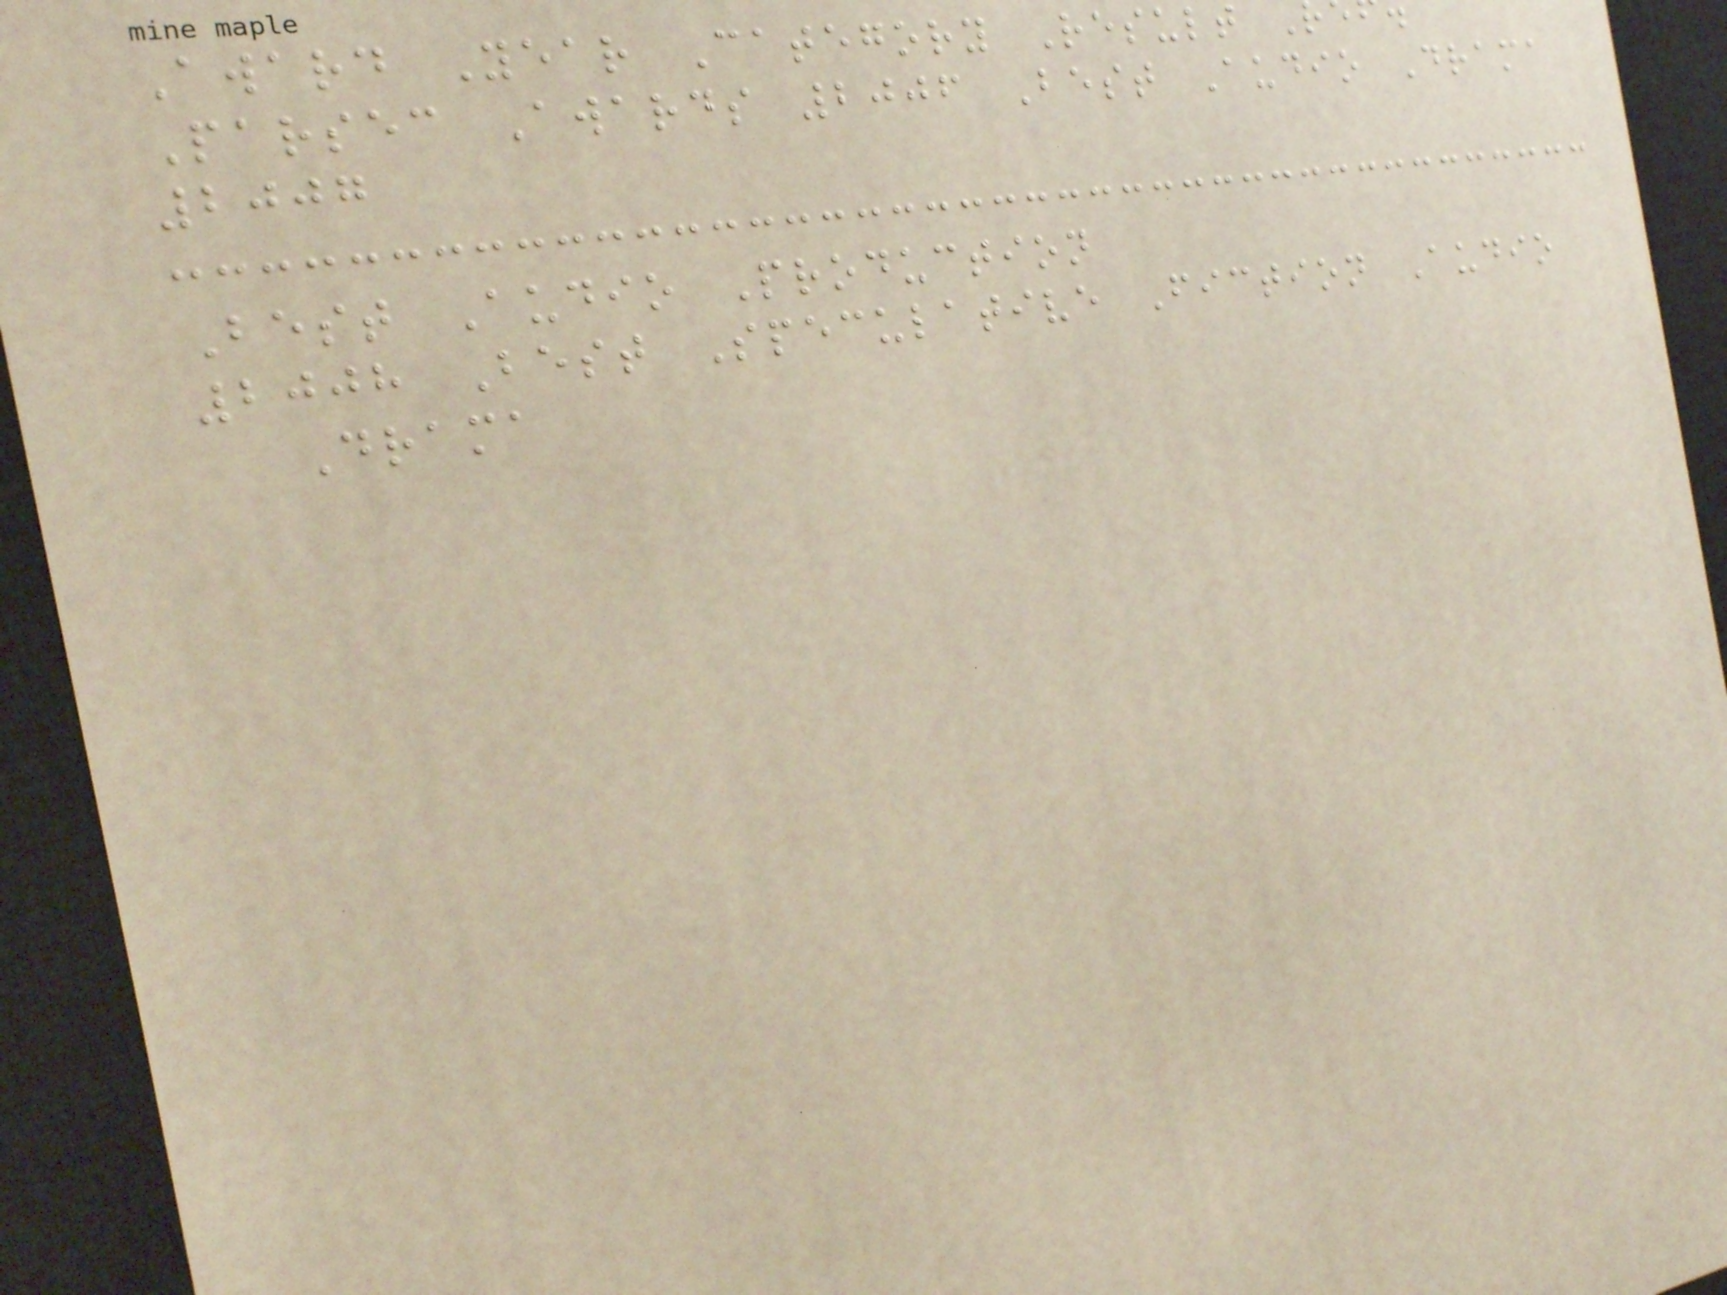Award Year Category Result
Parsec Awards 2006 Best Audio Drama
2007
Best Audio Production
2008 Best Speculative Fiction Audio
Drama
